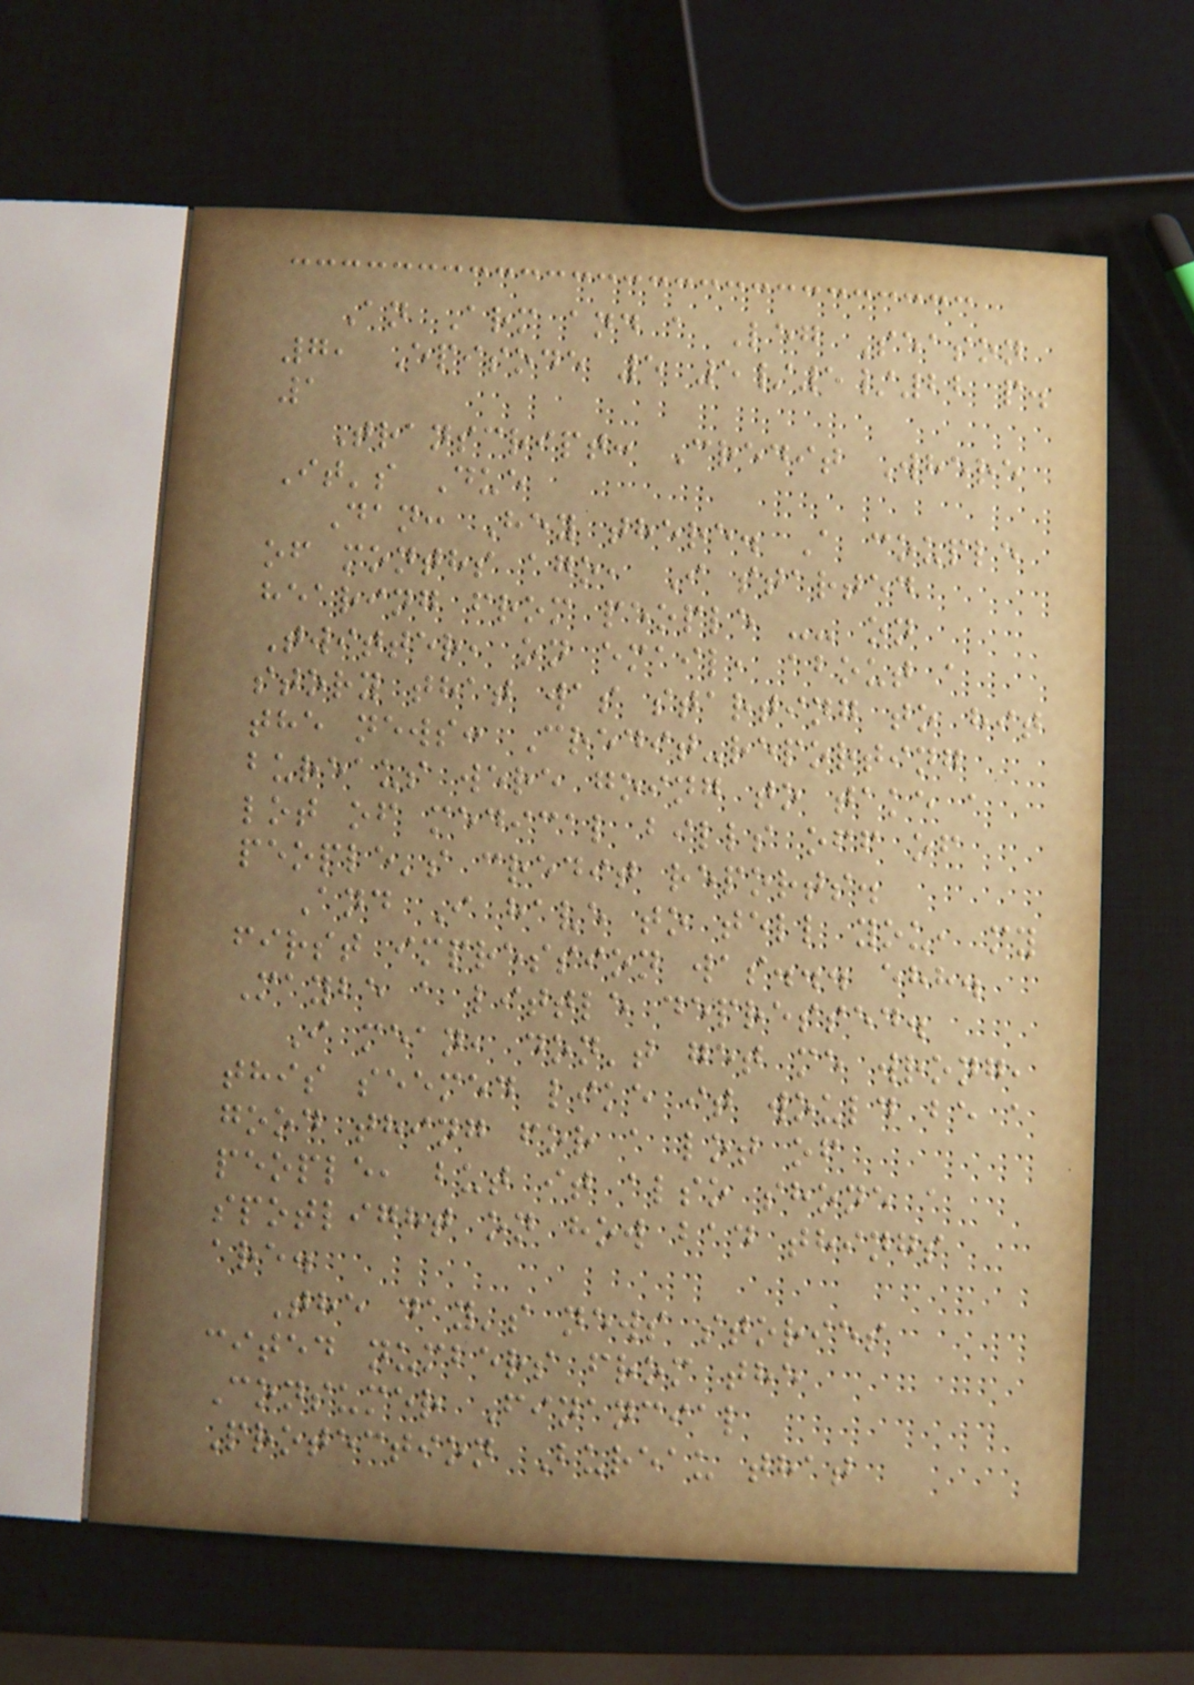An Arm and a Leg Season
7, Episode 5 5/5/22 p.
1
Transcript: Credit Where
It's Due
Dan: Hey there. A couple
of months ago, I started
hearing from people -- on
Twitter, on email, about a
story that was starting to hit
the news: Credit-reporting
bureaus were going to take a
lot of medical bills off of
people's credit reports.
And I have to tell you, my
first impression was... ehh.
Maybe a little depressed.
I mean, don't get me wrong,
this seemed like it would be a
good thing for a lot of
people, but it also shone a
spotlight on how bad things
are.
The day's news stories
cited numbers from the
Consumer Financial
Protection Bureau that
